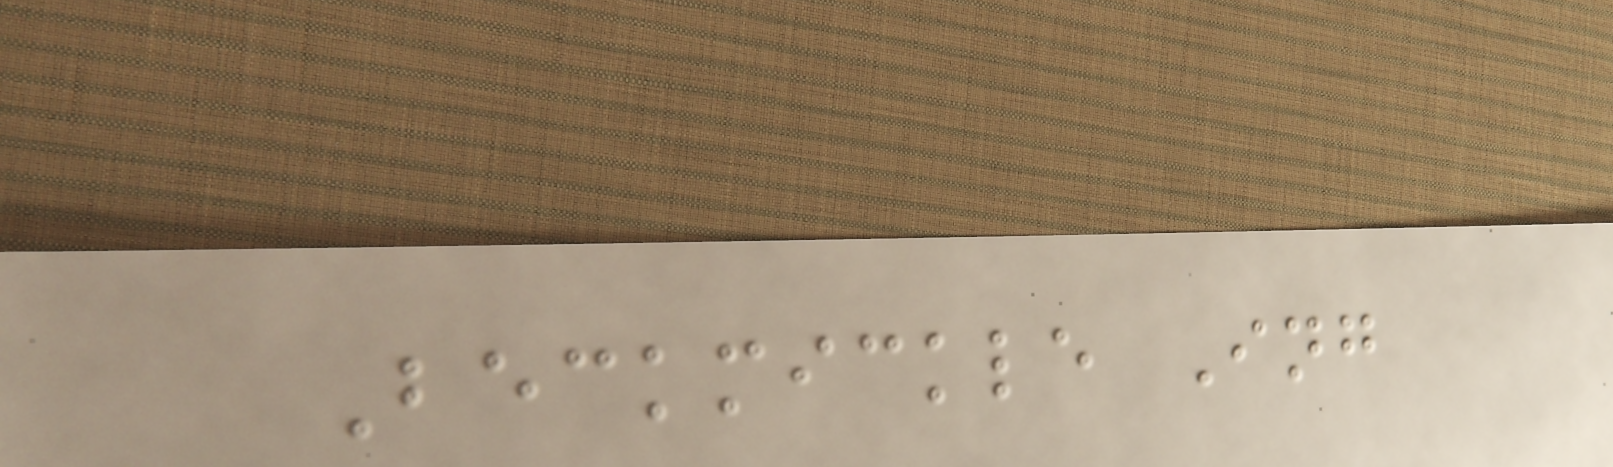Beckmickle Ing
